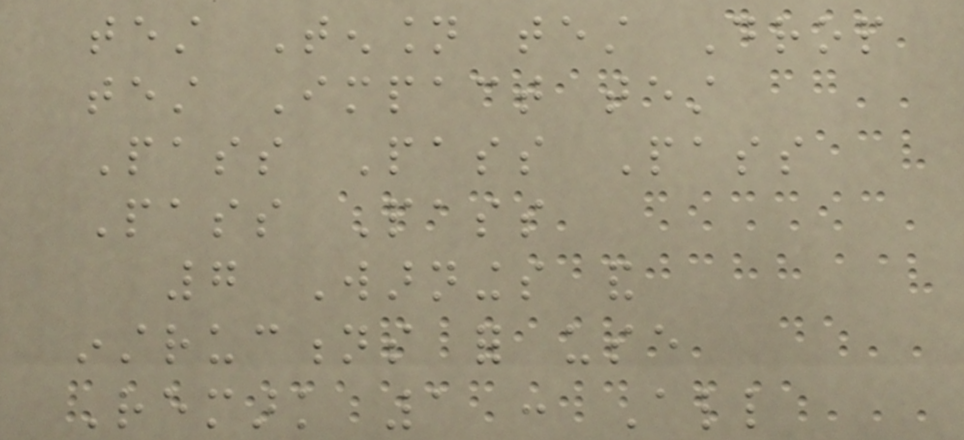test Tension test Drop
test Impact test
Pass Pass Pass
Pass Pass
7 Warnings and
instructions for use
Remark 1 : All
